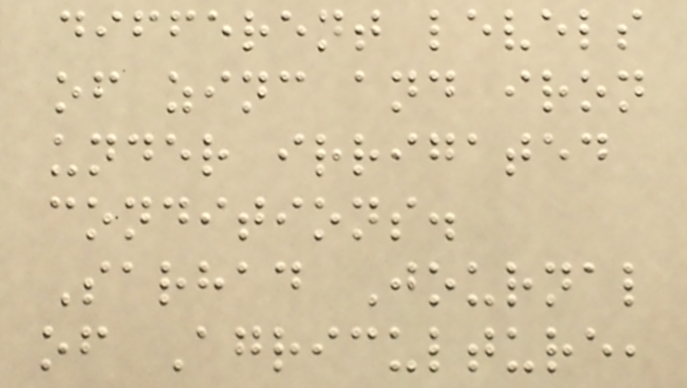different levels
of zinc and iron
under irrigated
conditions.
Sarhad Journal
of Agriculture,
